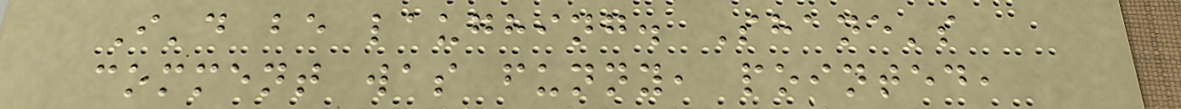I'd be laughing. Shane's
comment was funny, pointed,
